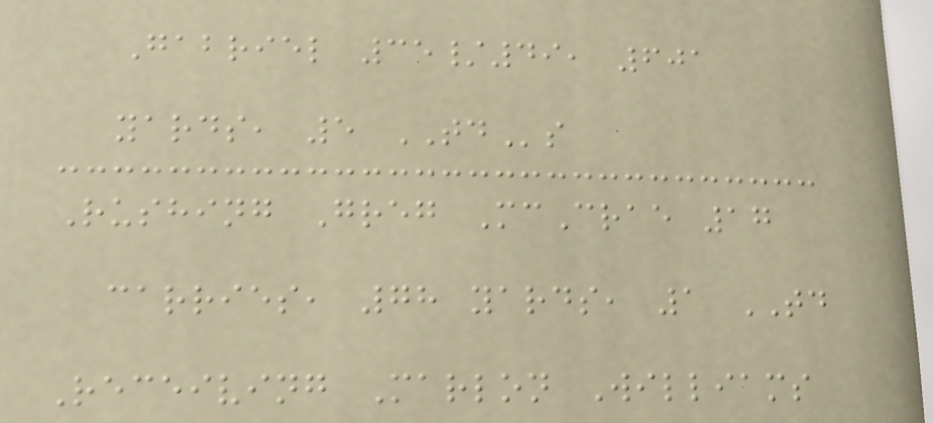Gabriel 35/49, 601
yards, 5 TDs
Rushing Greg McCrae 17
carries, 78 yards, 1 TD
Receiving Marlon Williams
